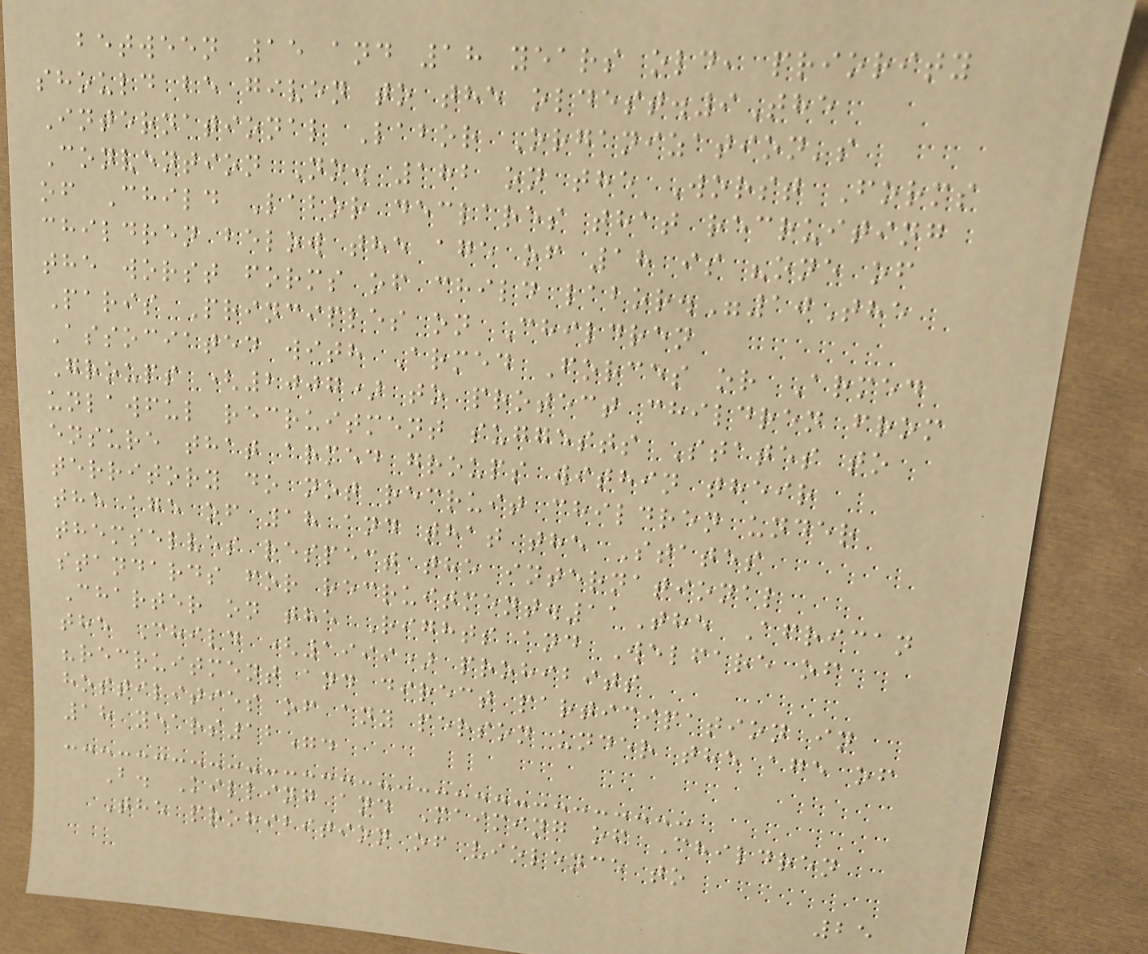between 15 and 18 years old, priority
should be given to the oldest.9The
International Labor Organization's
Convention No. 182 on the Worst Forms
of Child Labor declares that recruiting
children below the age of 18 is "one of
the worst forms of child labor."10The
Paris Principles on Children
Associated with Armed Forces or Armed
Groups (2007) to protect children from
unlawful recruitment suggests States to
ensure that armed groups within their
territory do not recruit children under
the age of 18 and that the States
themselves respect the international
standards for recruitment.11The African
Charter on the Rights and Welfare of
the Child (1999) prohibits
"recruitment and direct participation in
hostilities of any person under the age of
18 years12".
B. Killing and Maiming of Children
The prohibition of violence to
25
